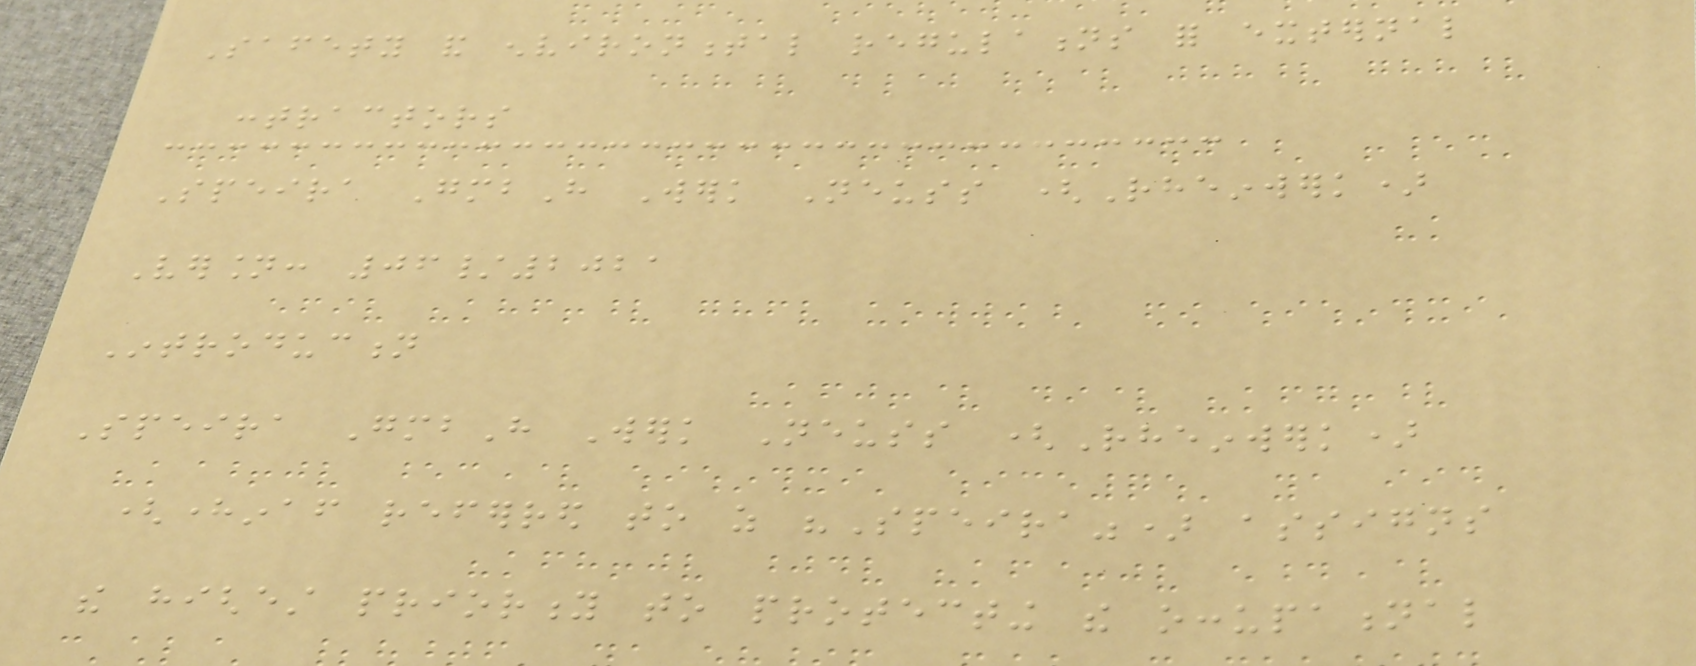Safety and environmental regulations for external
contractors
Speira GmbH Werk Neuss (Rheinwerk)
Version: 06/2021
Introduction
Speira GmbH Werk Neuss (Rheinwerk)
(hereinafter referred to as "Speira") assigns
the highest priority to protecting the occupational
